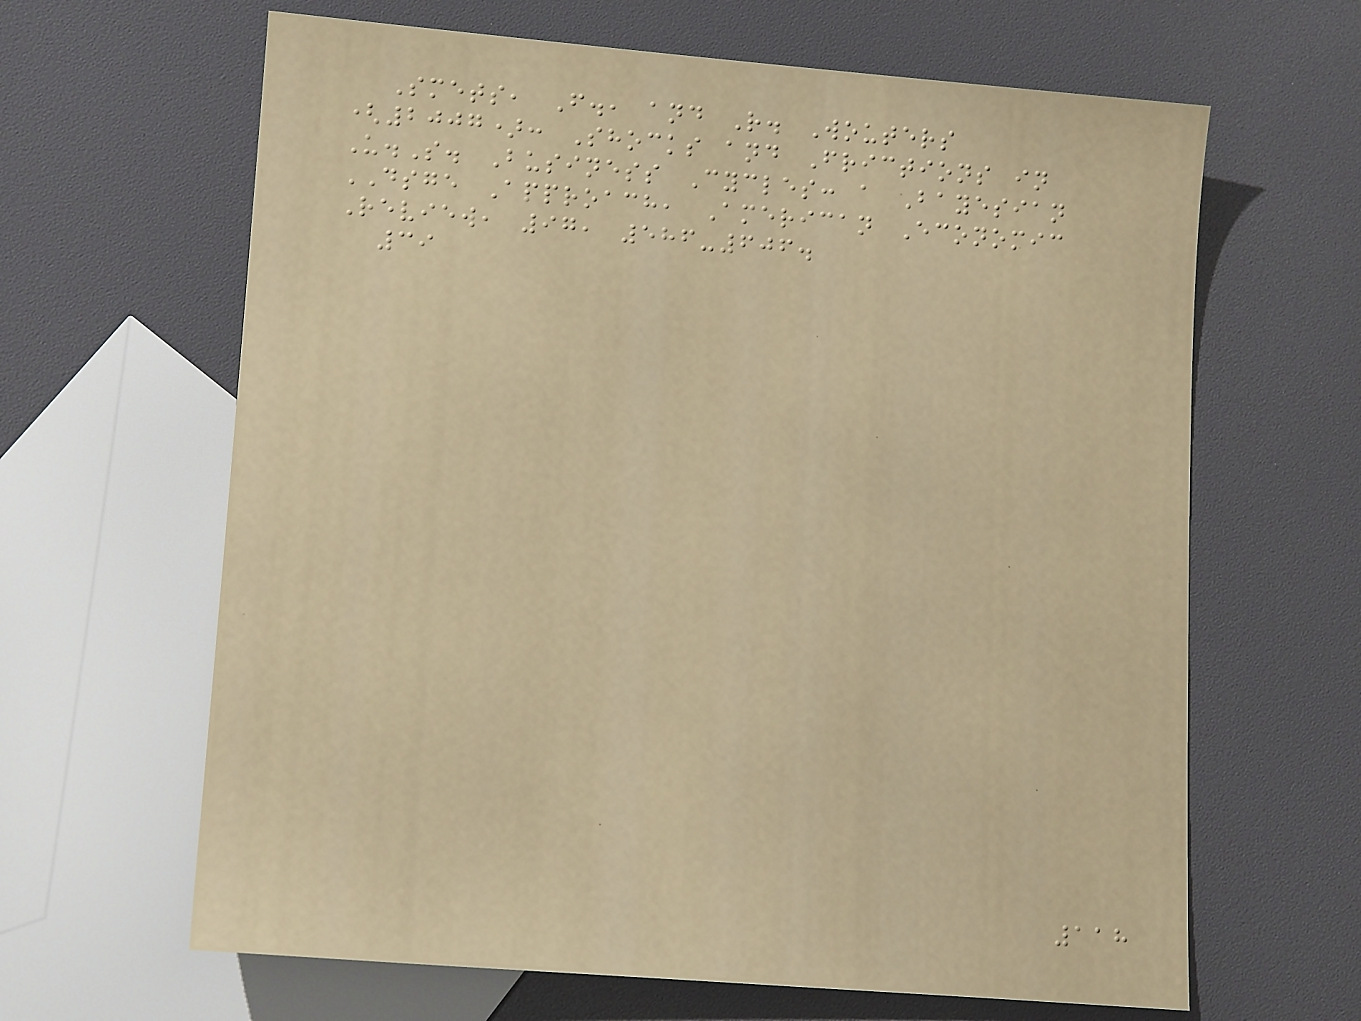Smets, F., and R. Wouters
(2007): Shocks and Frictions in
U.S. Business Cycles: a Bayesian
DSGE Approach, American Economic
Review, 97, 586-606.
39
118
